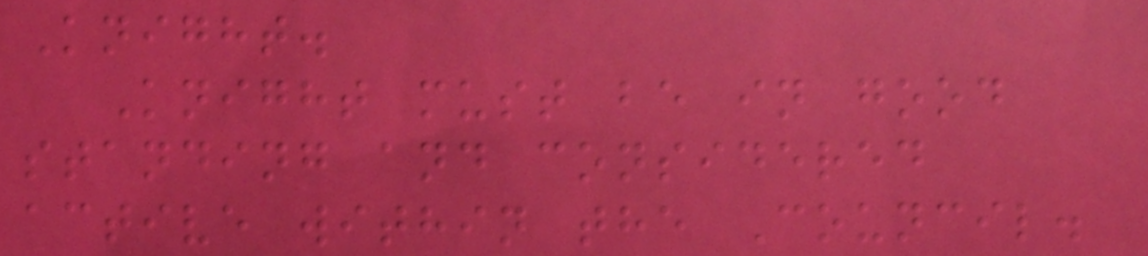Knight.
Knight must be in good
standing and considered
active within the Council.
